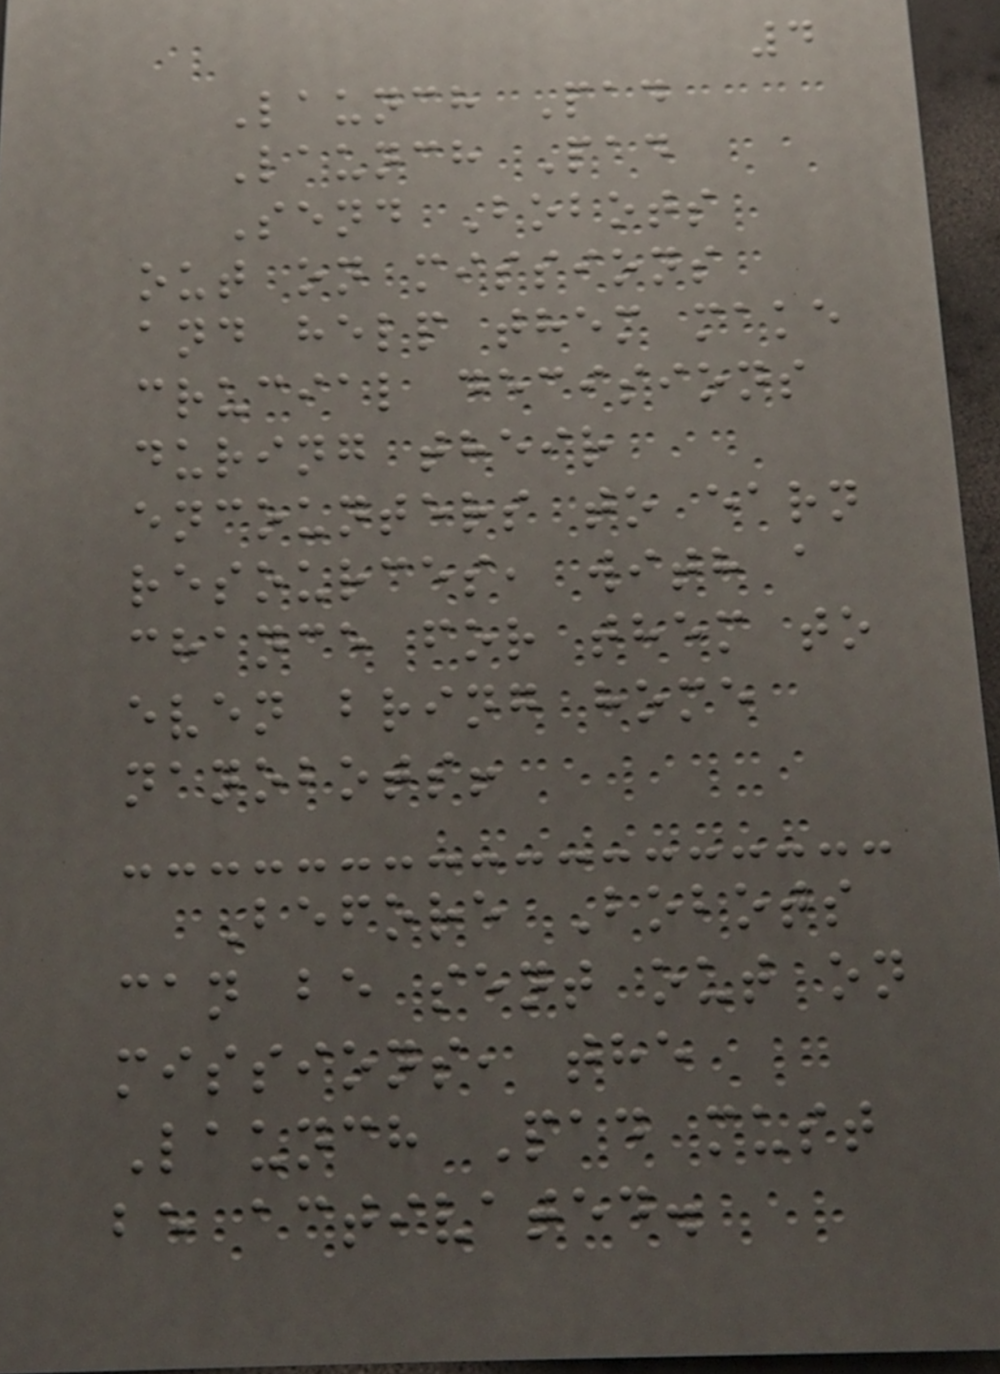4
Launch Pad
Launch Pad
Send Bobots
out on missions
and help them make
crucial decisions
during their
encounters to earn
resources, with a
chance for them to
even bring home
nanobots!
Before Bobots
can be sent out on
missions, the
Launch Pad must
be activated.
